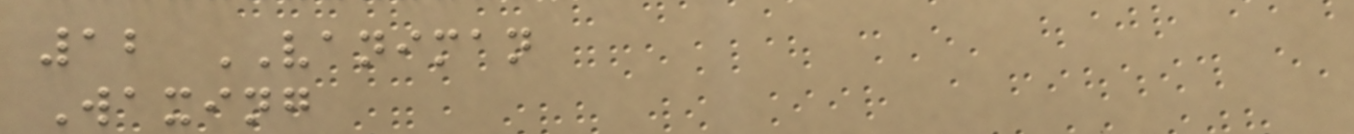12 VANIMAN
Waxing
